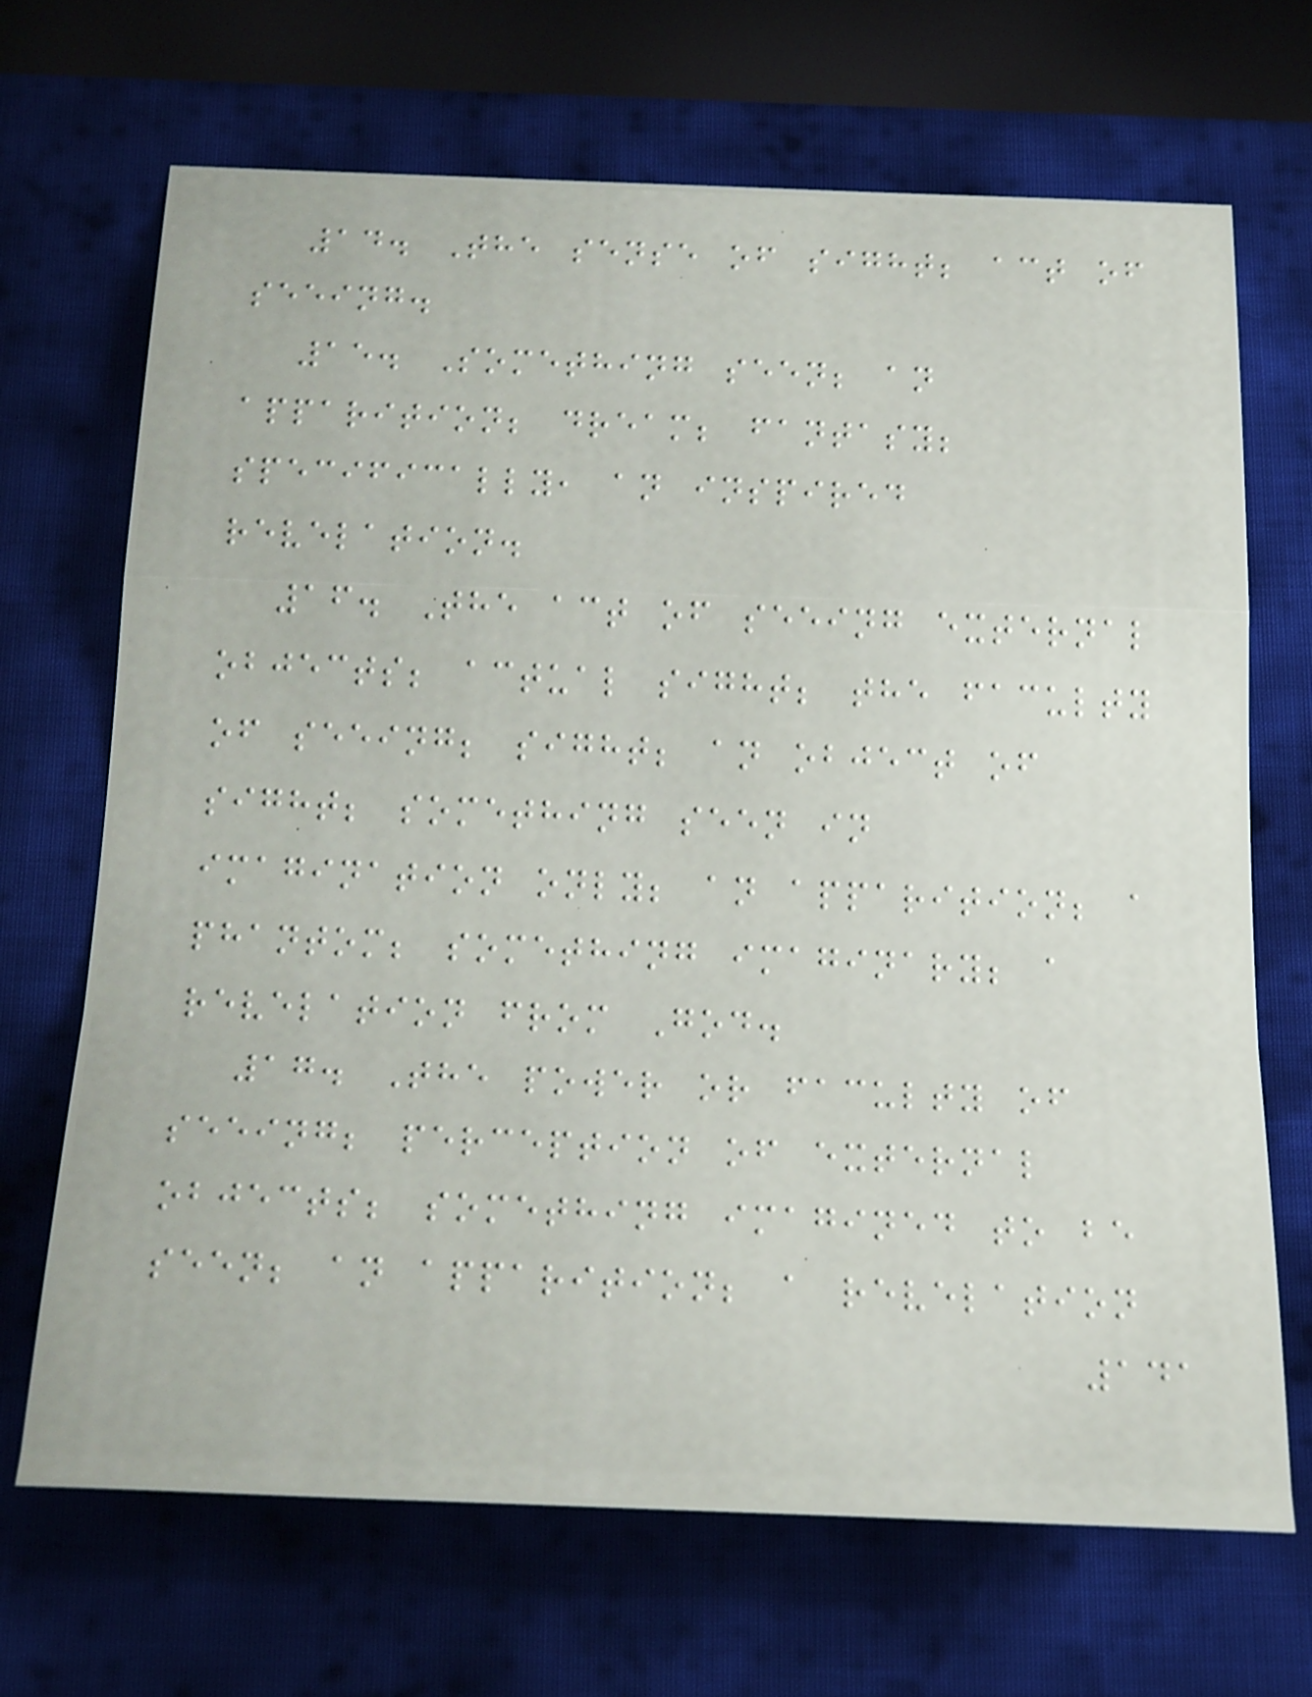14. The sense of sight; act of
seeing.
15. Something seen; an
apparition; dream; fantasy;
specifically, an inspired
revelation.
16. The act of seeing external
objects; actual sight; the faculty
of seeing; sight; an object of
sight; something seen in
imagination only; an apparition; a
phantom; something imaginary; a
revelation from God.
17. The power or faculty of
seeing; perception of external
objects; something imagined to be
seen; an apparition; a revelation
141
